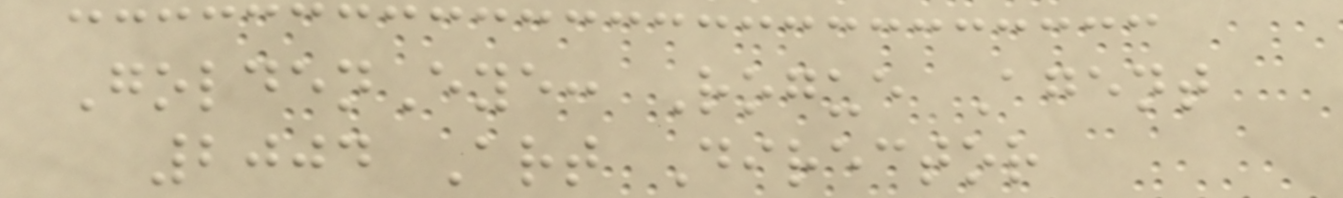GoldenEye: Rogue Agent
2004 Art Director
